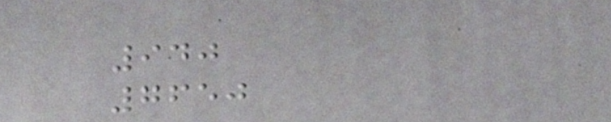940
7650
